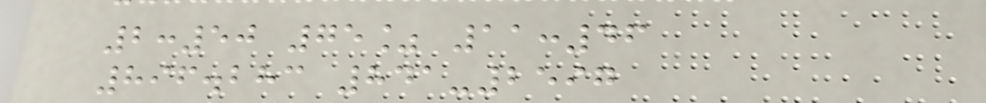2:50 75% 11:46
896.283 841-2597
